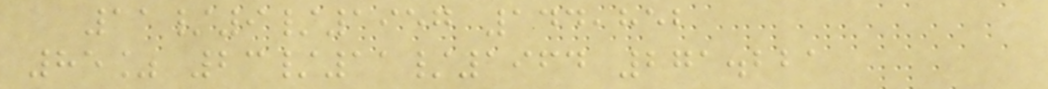11/9/1957 144,852
85% 23/11/1964 271.221
